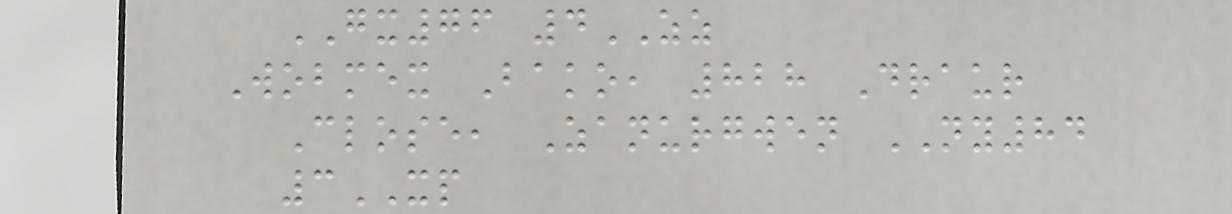GX76 4ZZ
Wobmex Bako, 828 Draur
Close, Zanurgwen NY84
3XP
